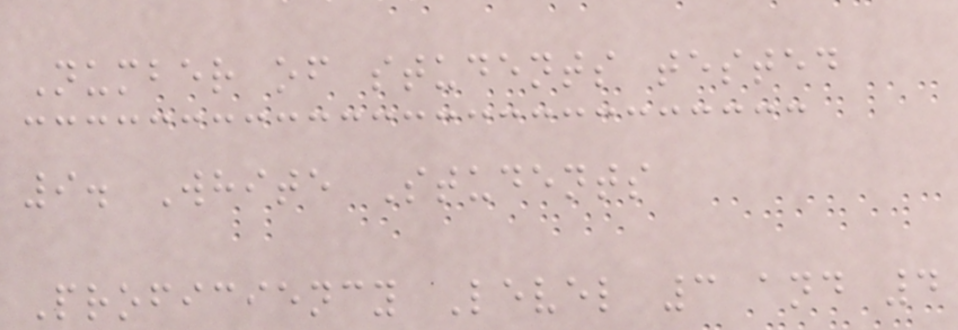Number of students tested
9. White Students
Proficiency Level 3 and 4
